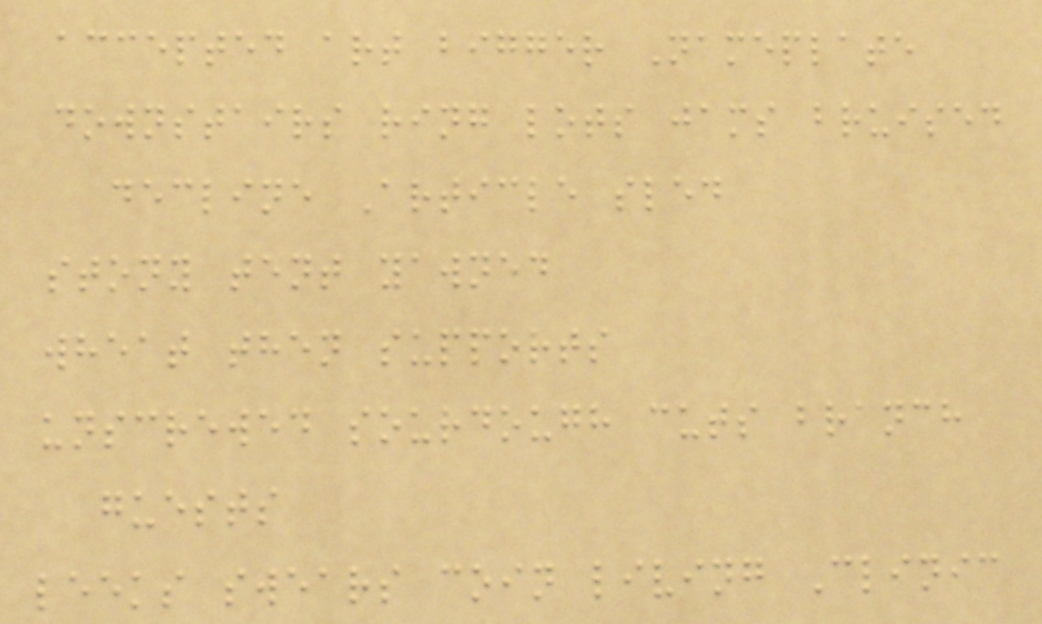accepted art bigger Nameplate
downstairs ring lots jams bruised
decline Article sled
stony tent yawned
wheat then supports
unscrewed sourdough cuts branch
guests
leeks swears coin living Clinic
